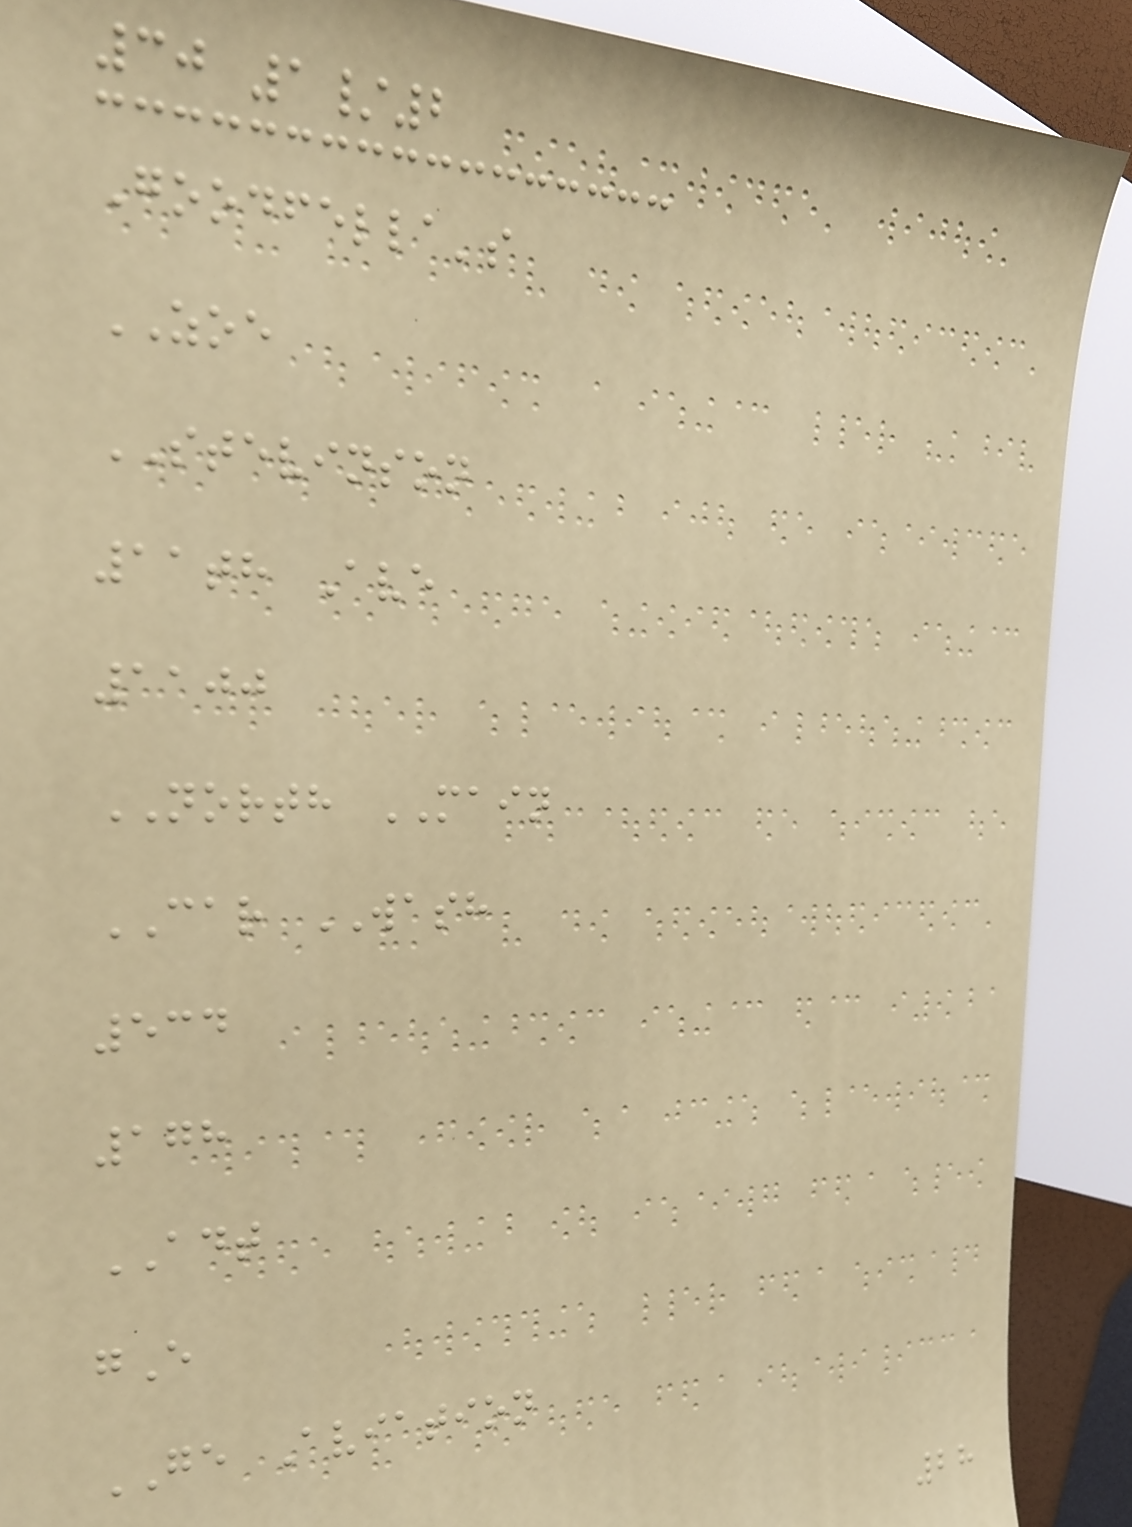30 1/2
Goodfella's
ZOE
STEVINSON
11th Ave
1100
NORTH MAIN
CAR WASH
534
178
ADT
gE
GE Aviation
28
